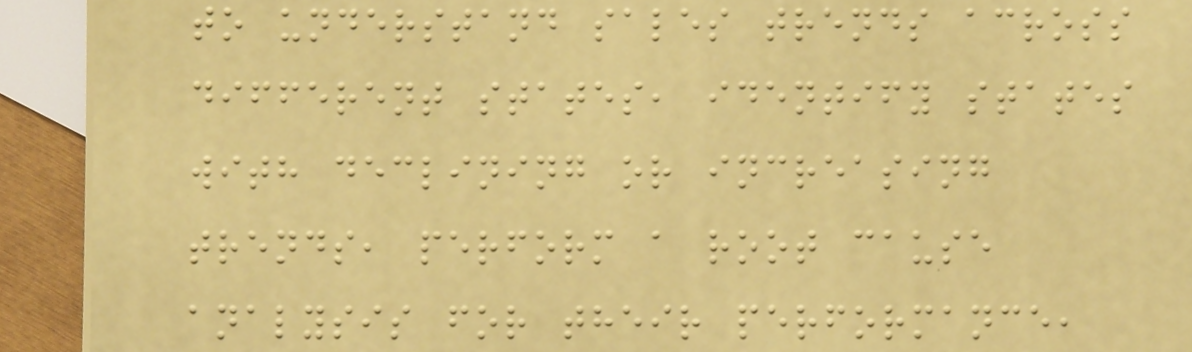to understand sales trends across
different states, identify states
with declining or increasing
trends, perform a root cause
analysis for their performance,
